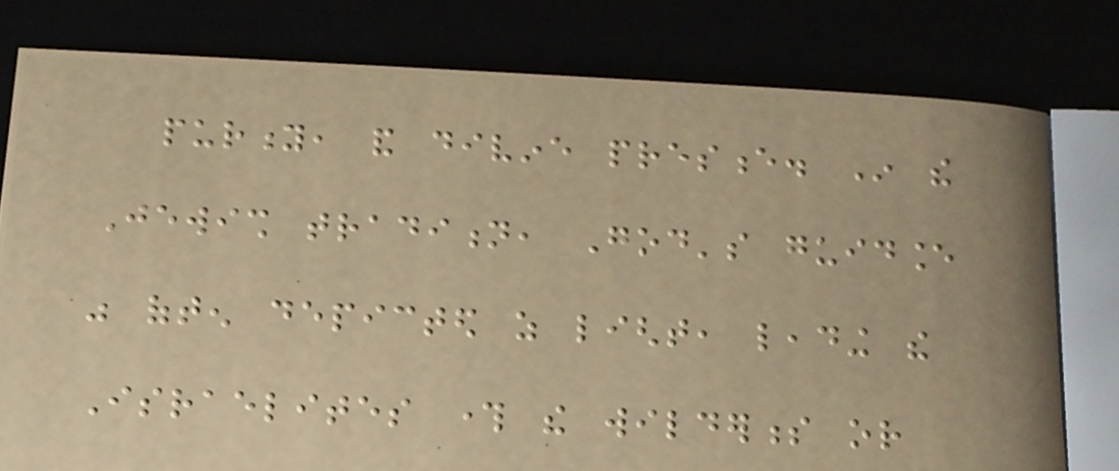purity, and divine presence. In the
Jewish tradition, God's guidance
was often depicted as light, leading the
Israelites through the wilderness or
